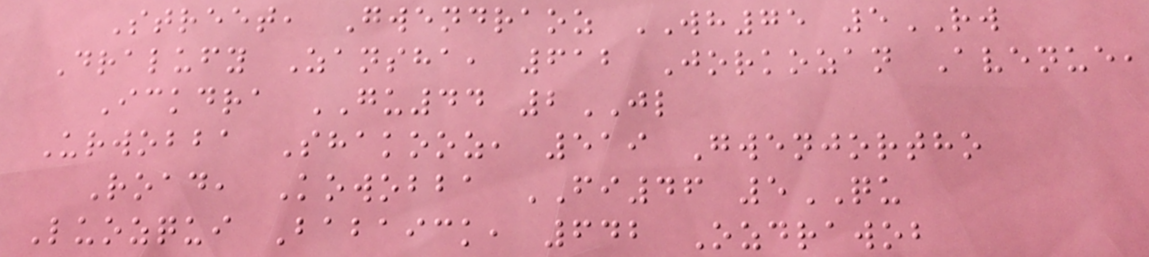Street, Gwendraoz WH75 5RW
Dralufy Zansha, 612 Jorkozan Avenue,
Ickdra GU44 2JL
Urwobba Shakooz, 519 Gwenjortho
Road, Kowobba FI46 5QU
Luozqui Babaick, 642 Ozdrawob
